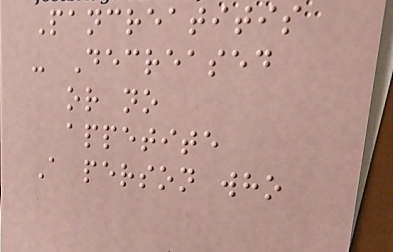Pancreatitis
- Decreased
or no
appetite
A person who
